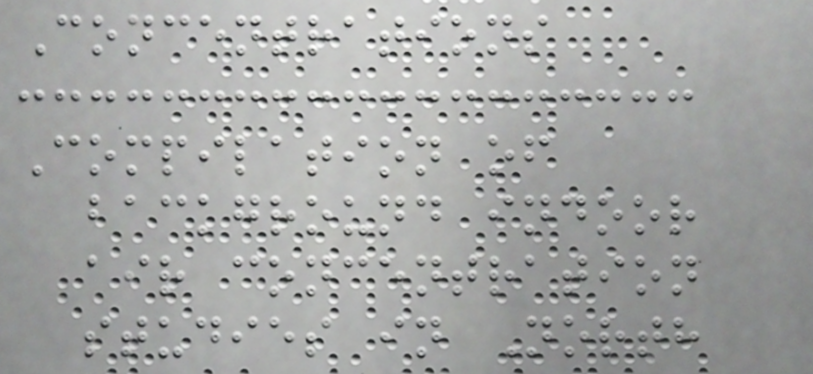Concentrations
Compilation of
background indoor
air concentration
studies in North
